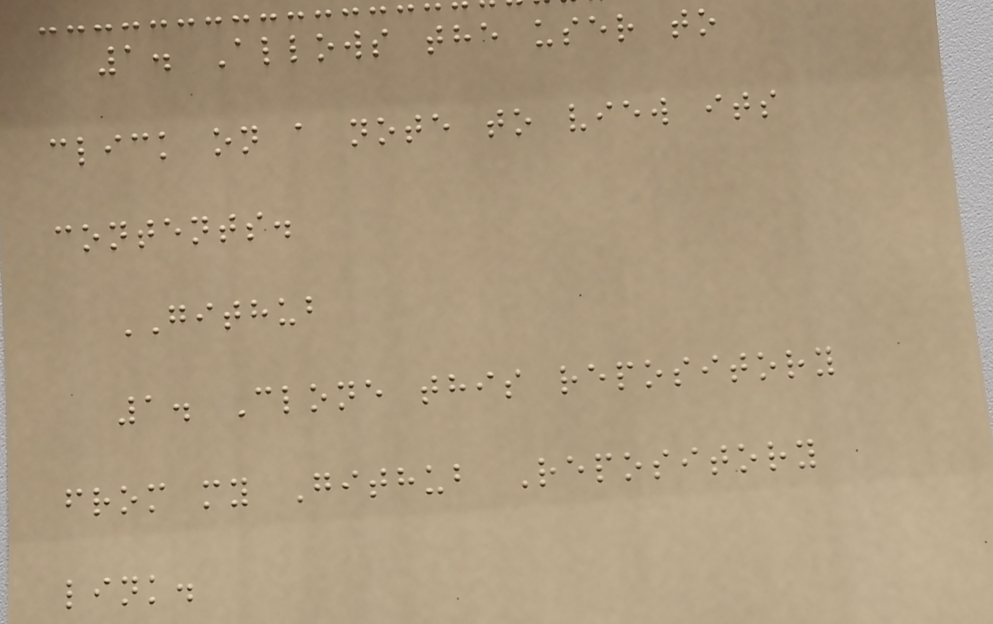1. Allows the user to
click on a note to view its
contents.
GITHUB
1. Clone this repository
from my Github Repository
link.
